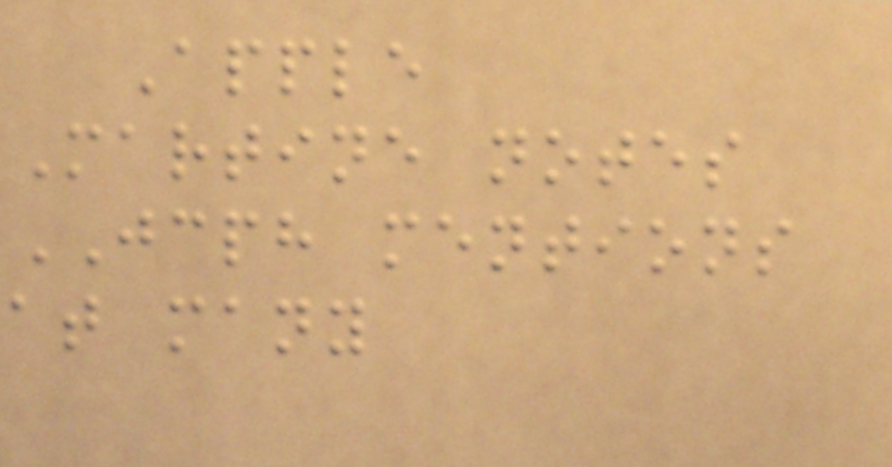Apple
Martine notes
JCPH mentions
at many
